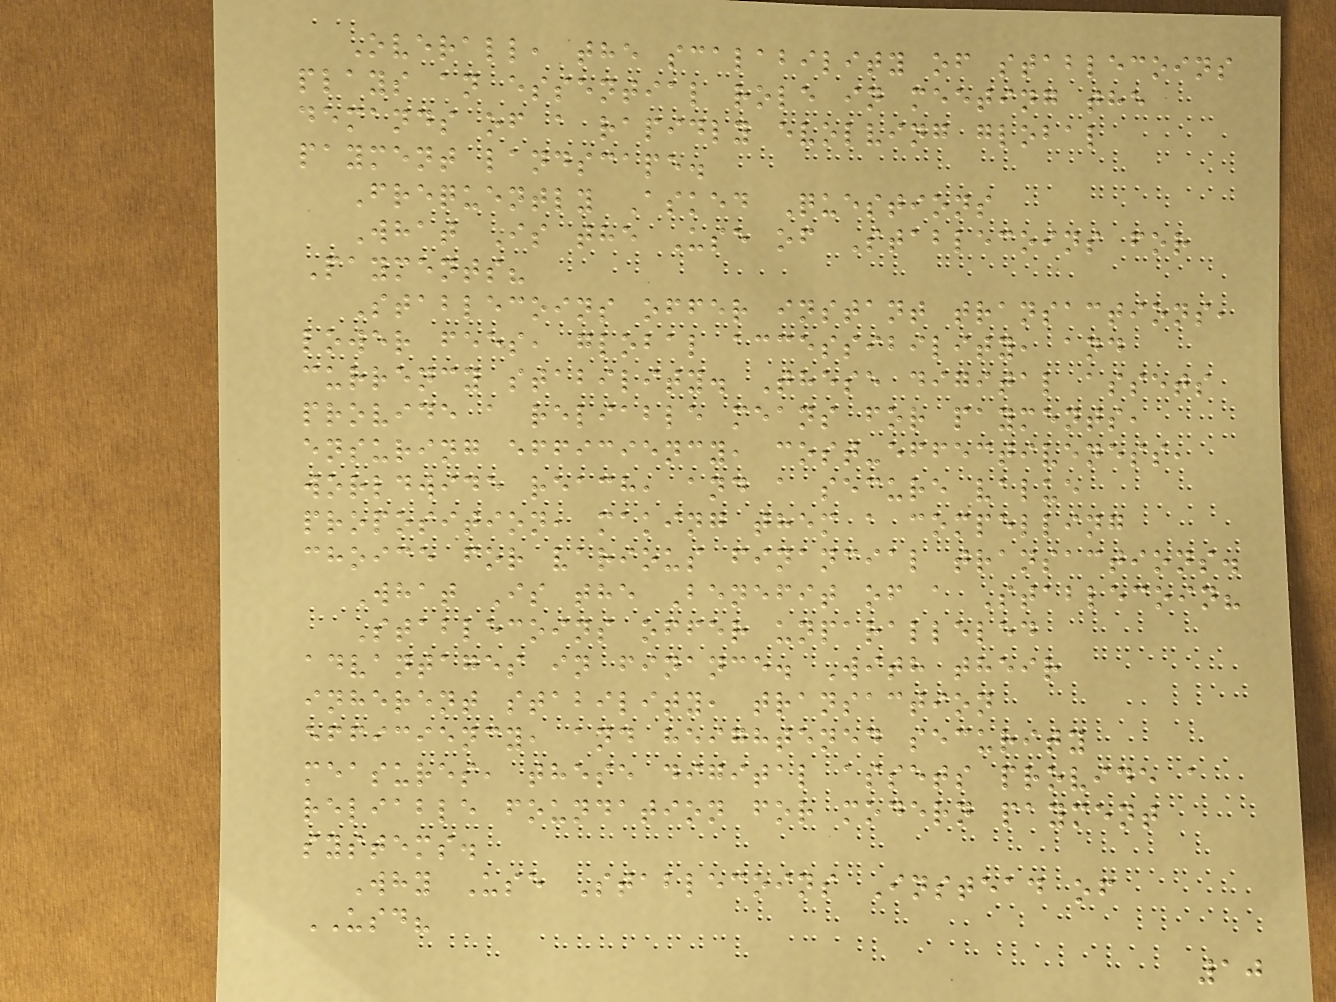Overall, the scalability of stablecoins
plays an essential role in meeting the
demands of a rapidly evolving global
payment landscape.
Frequently Asked Questions
What Is the Use of Stablecoins for
Payments?
Stablecoins offer instant transactions,
lower fees, global accessibility, and
currency stability. These digital assets
provide a reliable means for payments,
ensuring efficiency, cost-effectiveness,
worldwide reach, and a secure value
proposition, making them a compelling
choice for various financial transactions.
What Is the Benefit of a Stablecoin?
Stablecoins offer unparalleled
advantages in finance. With their
inherent stability, transaction
efficiency, and heightened security
measures, these digital assets provide a
reliable foundation for modern payment
systems.
Why Use Stablecoins Instead of
USD?
10
